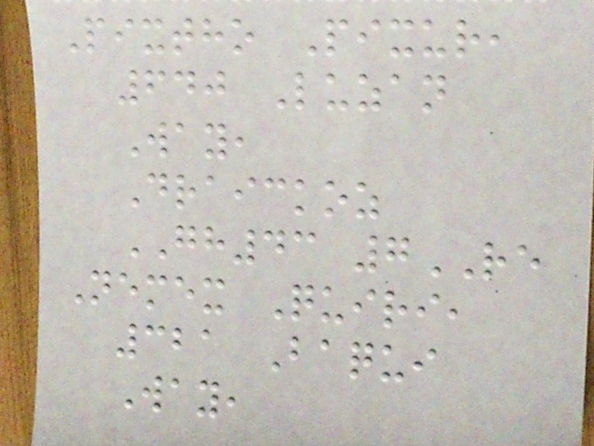Pixtho Pixur,
640 Luzan
Way,
Draickoz
GH43 7RE
Nemex Quiri,
321 Baqui
Way,
